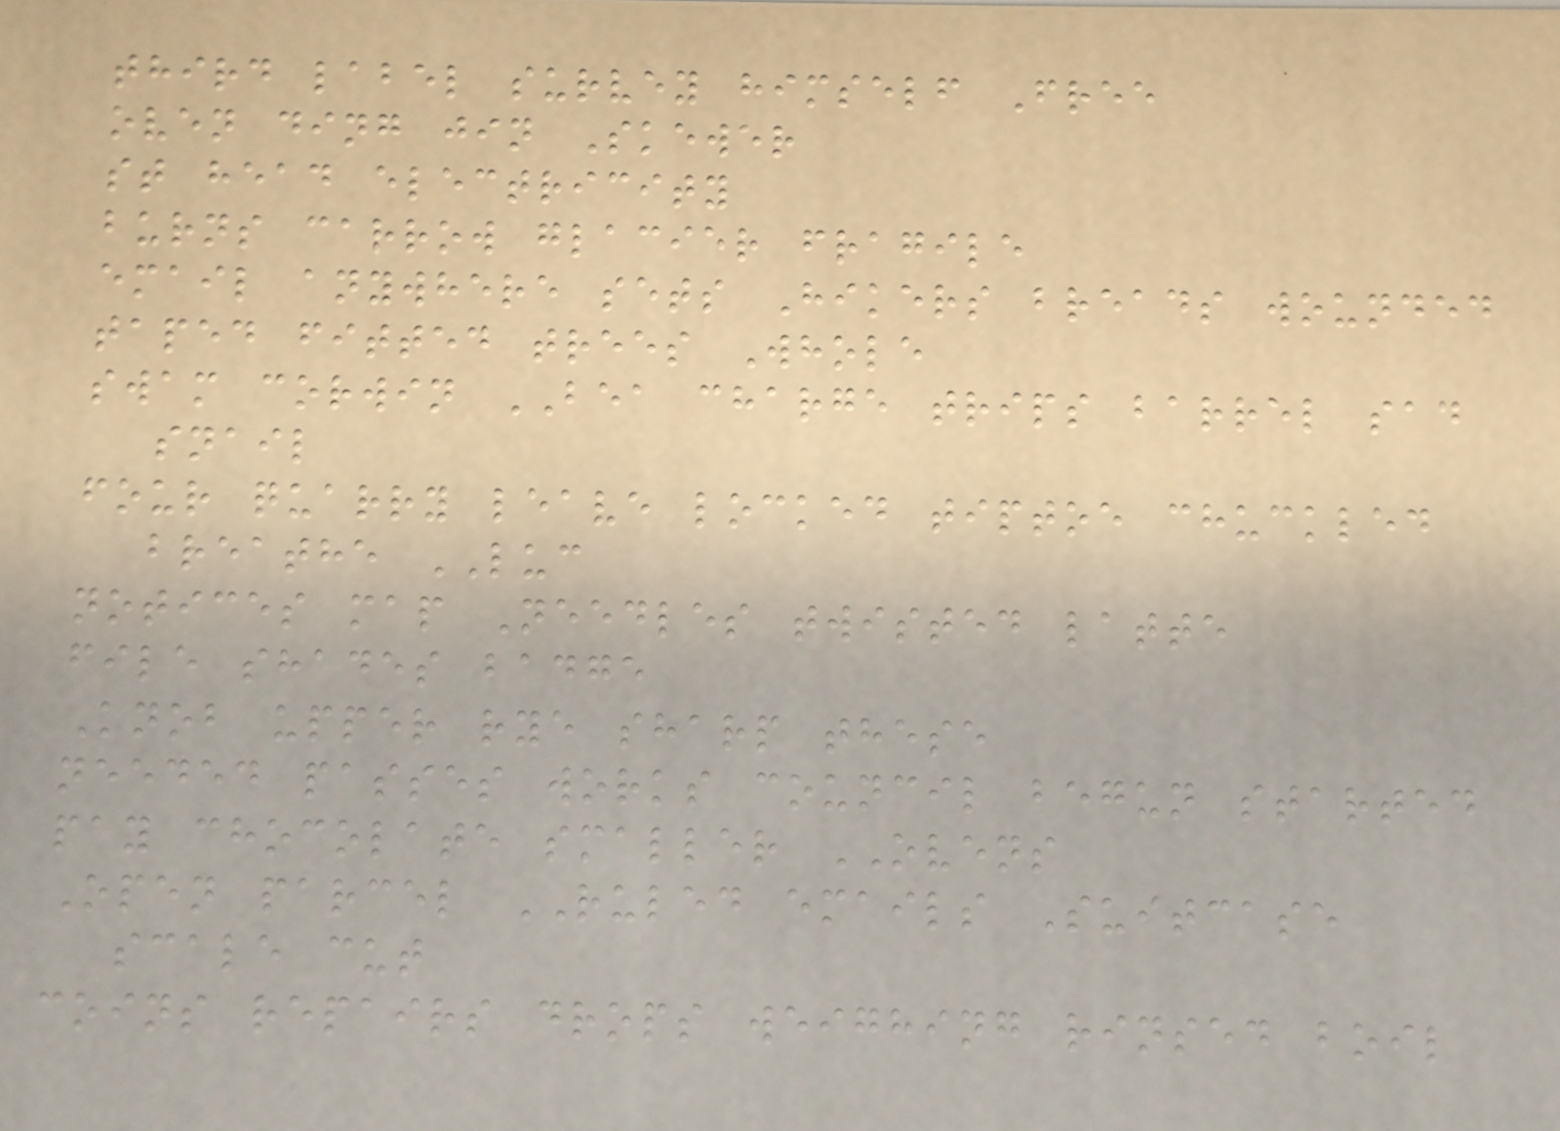third label survey himself Free
oven ding jin Skewer
st head electricity
burns carrow glacier fragile
email anywhere sets Hikers breads wounded
taped fitted trees Whole
swam corwin BEA charge trips barrel sad
snail
four quarry leave locked tiptoe chuckled
breathe LUC
notices map Needles twisted latte
file shades badge
Knob upper rye sharp these
needed passes works council begun started
pay chocolate smaller OVENS
Open parcel RULED emails Suitcase
scale cut
coins repairs drops weighing rinsed boil
